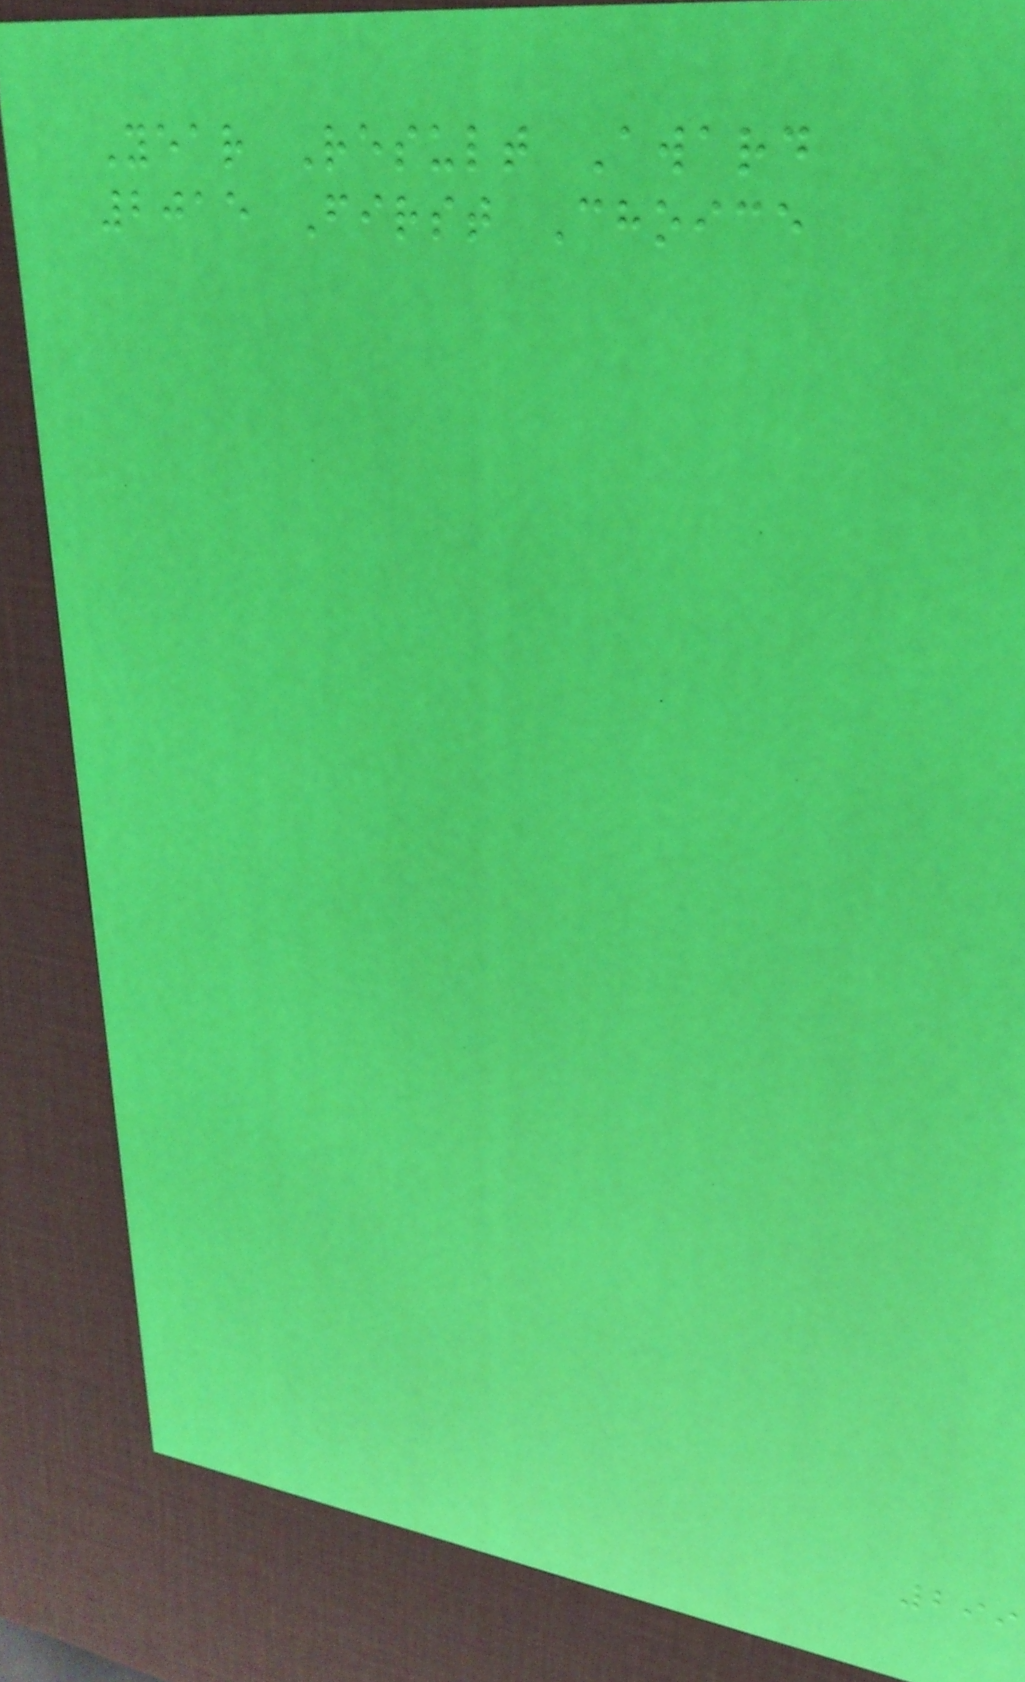Year Result Award
2015 First Choice
299
